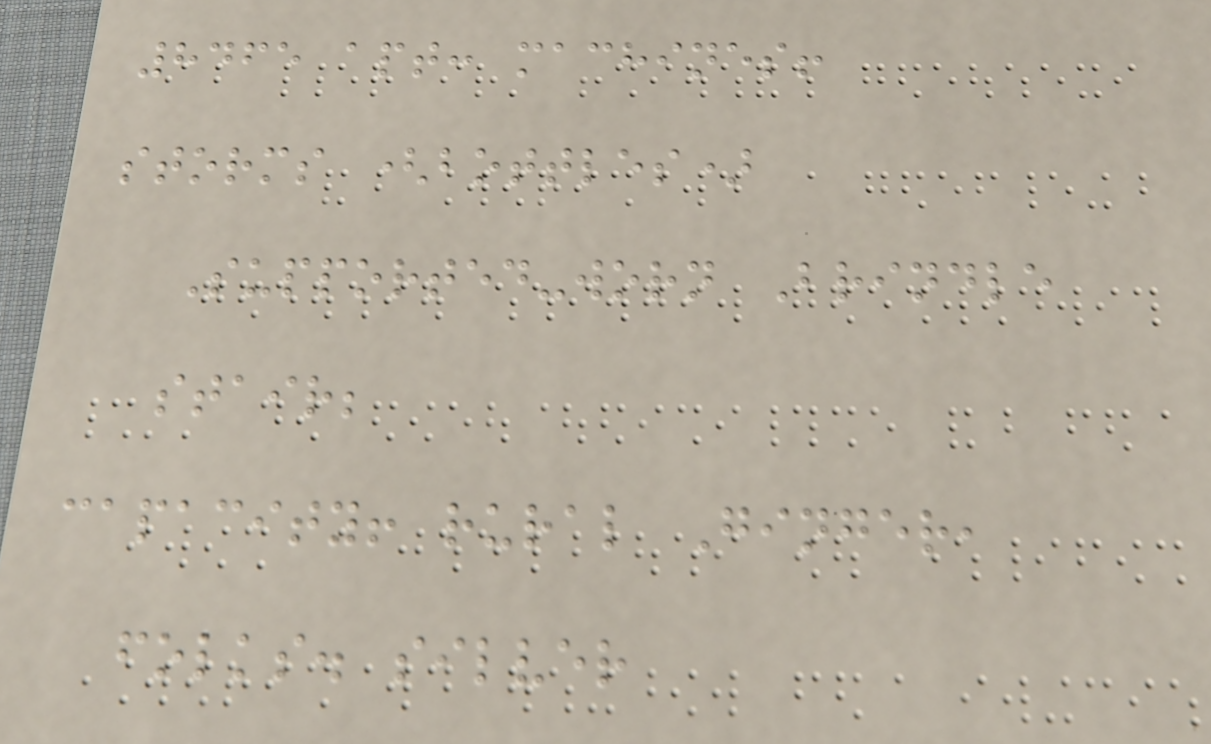8465 apt: machines!
storms (bottles)
Supported-worn Brindle
stair;
capacity! rural Ginger,
folks. silver
